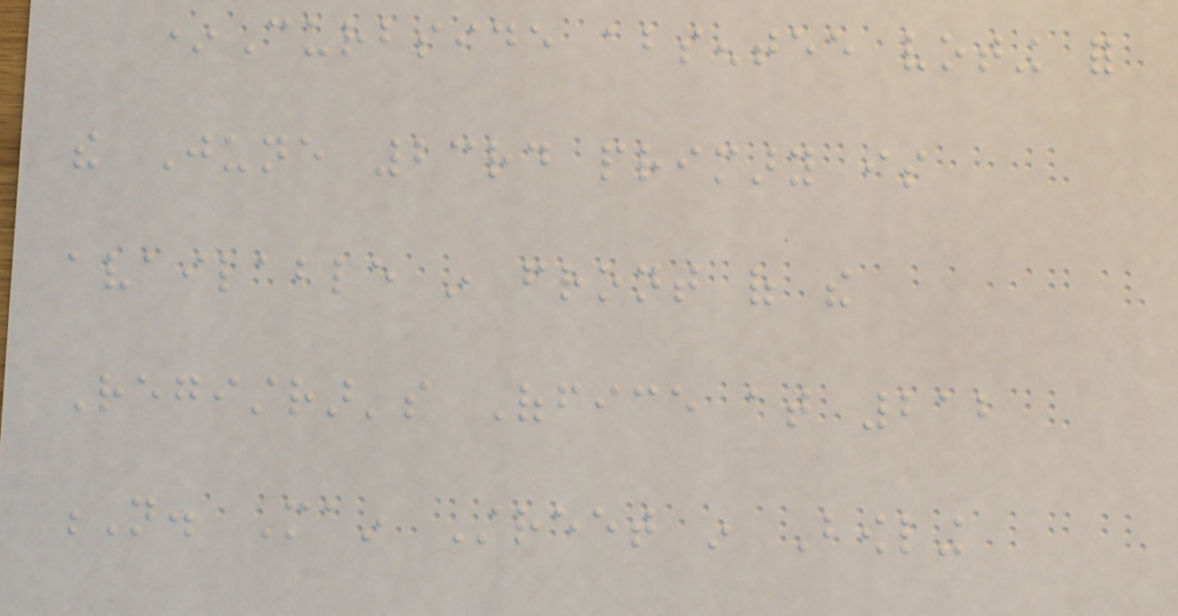*Curbside absentee voting for
the June 23rd primary is
available in front of the
Registrar's Office at 212
N. Main Street in Bowling
